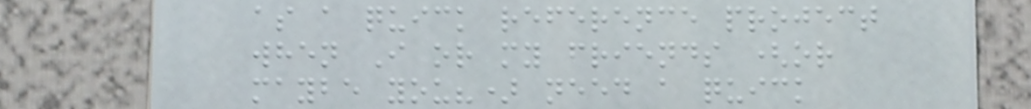as a quick reference project
when I or my friends (or
maybe you?) need a quick
